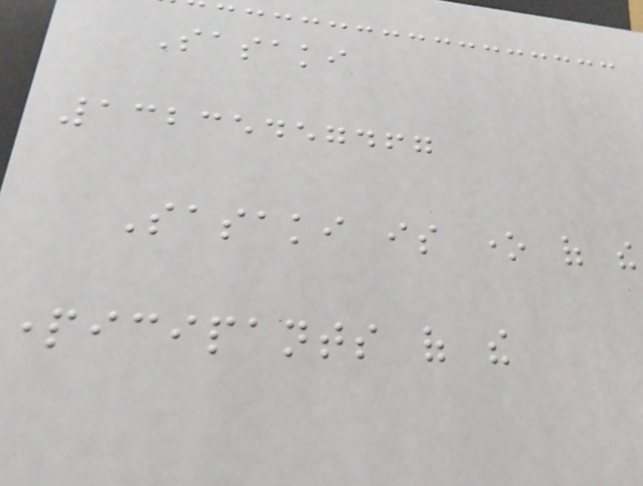Sasaki
13235457467
Sasaki is one of the
participants of the
